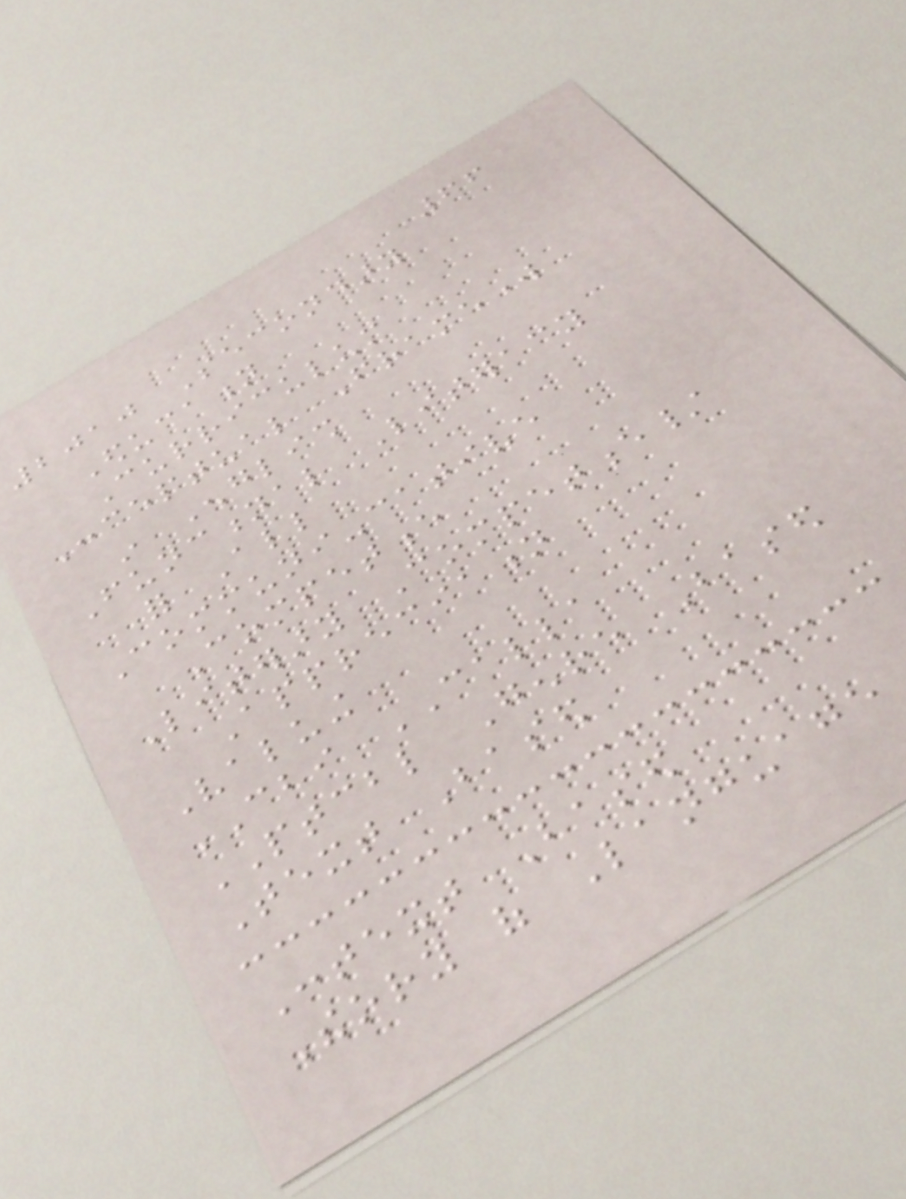66
2010 Secondary
Education
Curriculum
Conceptual Framework
in English
Functional Literacy
for All
Communi-cative
Competence
Literary Competence/
Appreciation
Valuing
CBI CALLA
PTCBL Genre Based
Text Based
Context Based
Theory of Language
